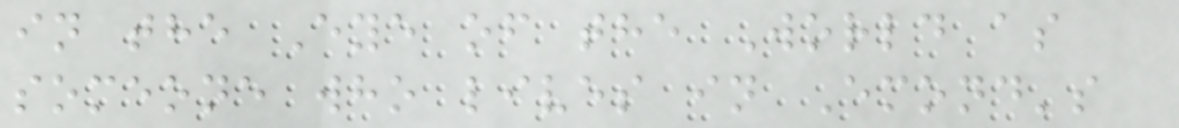in the Eye of the World as
someone who lives in Emond's
